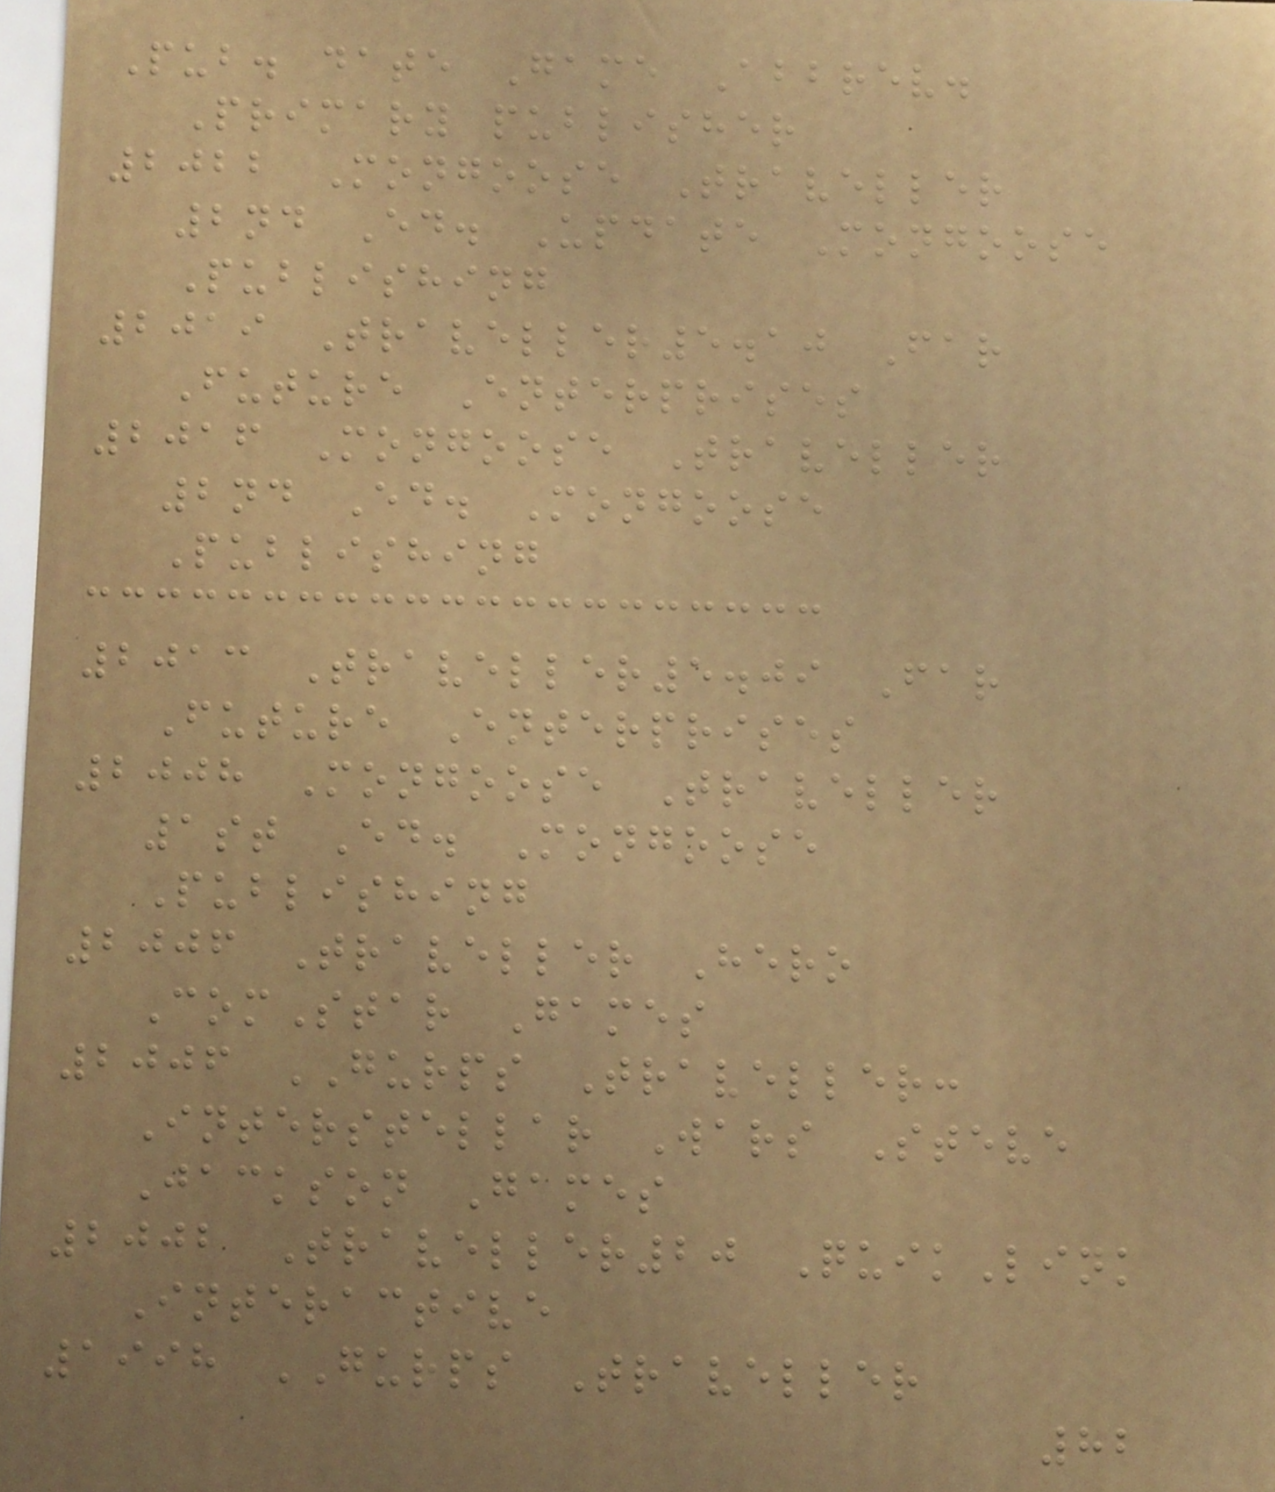Pub. date Game Abbrev.
Primary publisher
2022 Mongoose Traveller
2nd Ed. Update Mongoose
Publishing
2019 Traveller5.10 Far
Future Enterprises
2016 Mongoose Traveller
2nd Ed. Mongoose
Publishing
2013 Traveller5.09 Far
Future Enterprises
2008 Mongoose Traveller
1st Ed. Mongoose
Publishing
2006 Traveller Hero
ComStar Games
2006 GURPS Traveller:
Interstellar Wars Steve
Jackson Games
2002 Traveller20 QuikLink
Interactive
1998 GURPS Traveller
82
